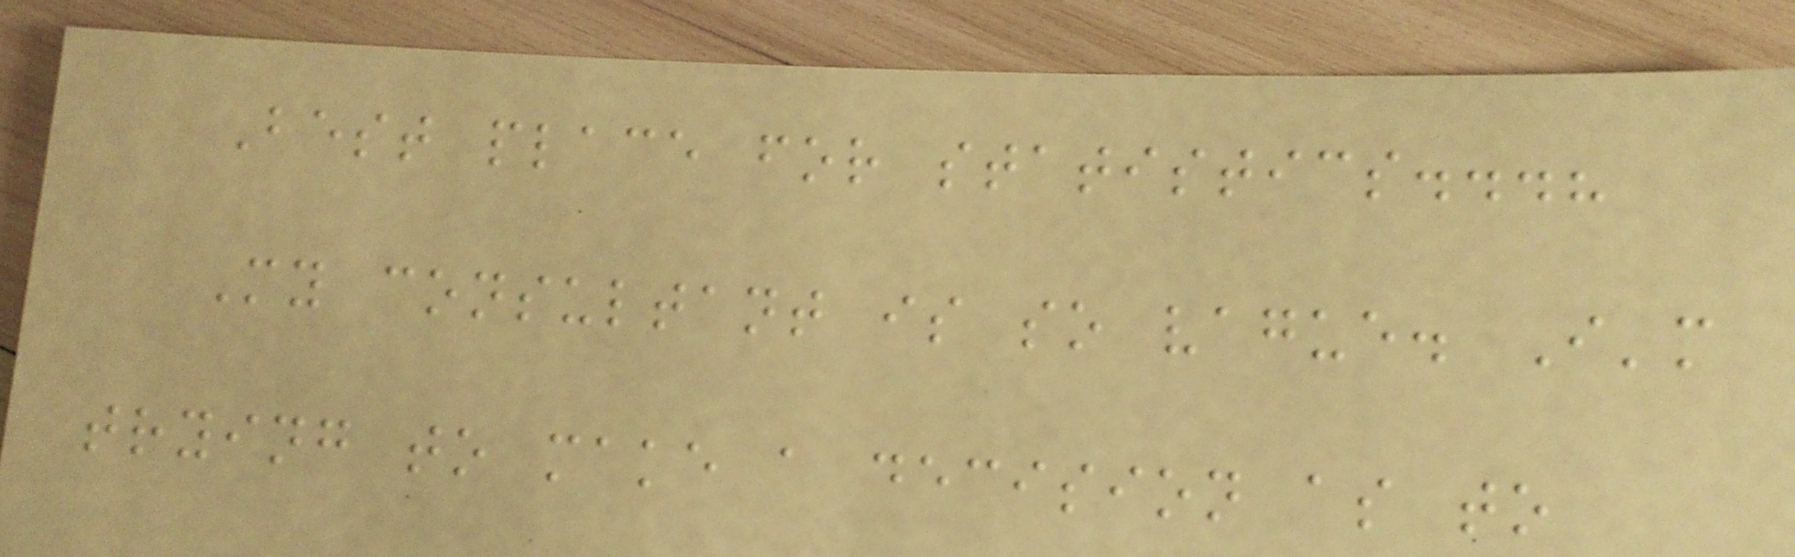Best place for statistics...?
My consultant is so vague. I'm
trying to make a decision as to
